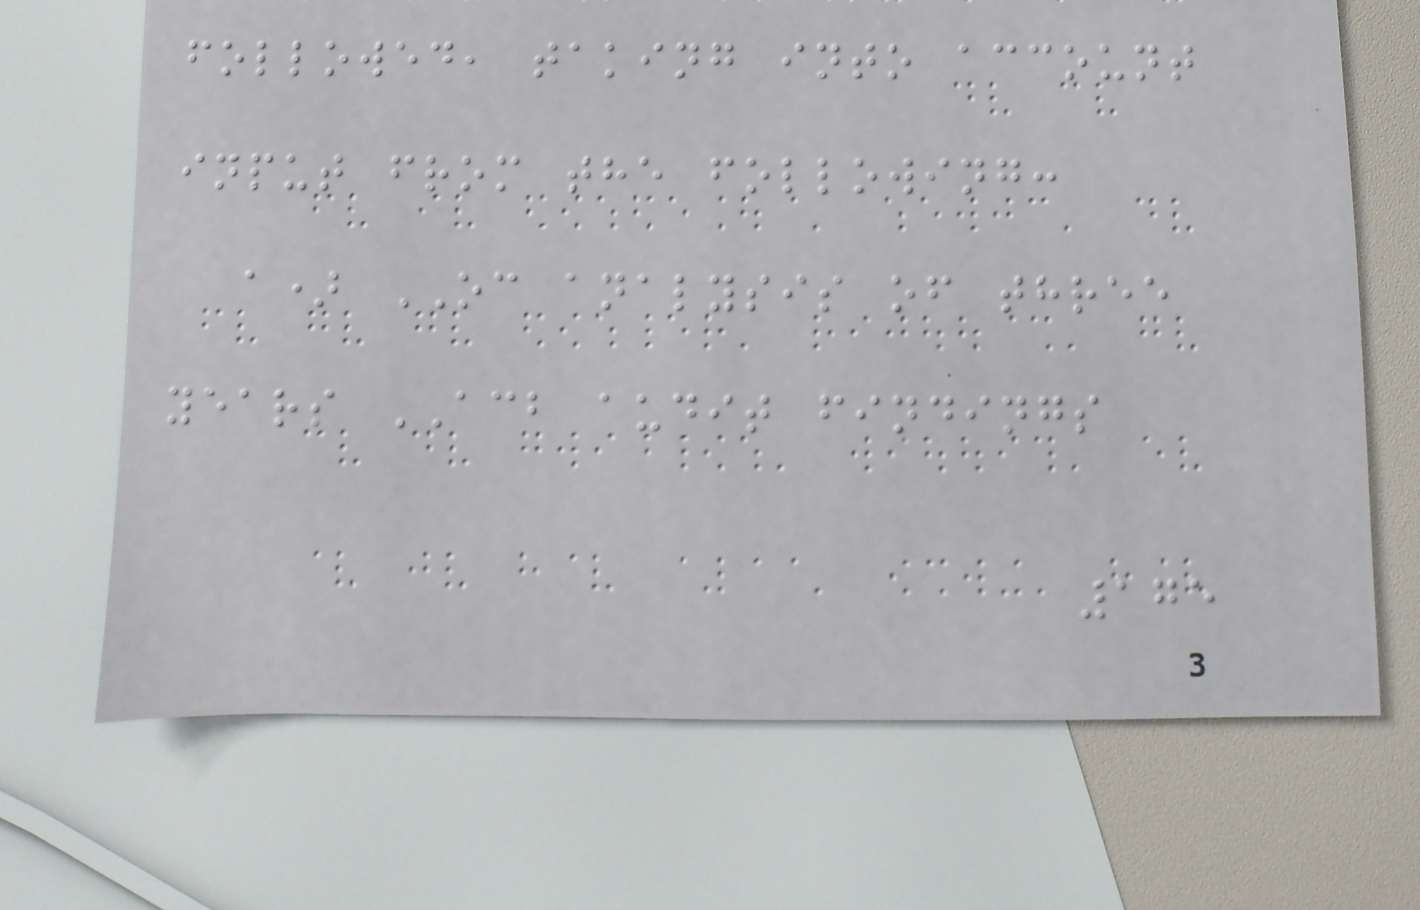followed, taking into account
input from the following:
a) OC analysis of three
years ACB audit findings
175
